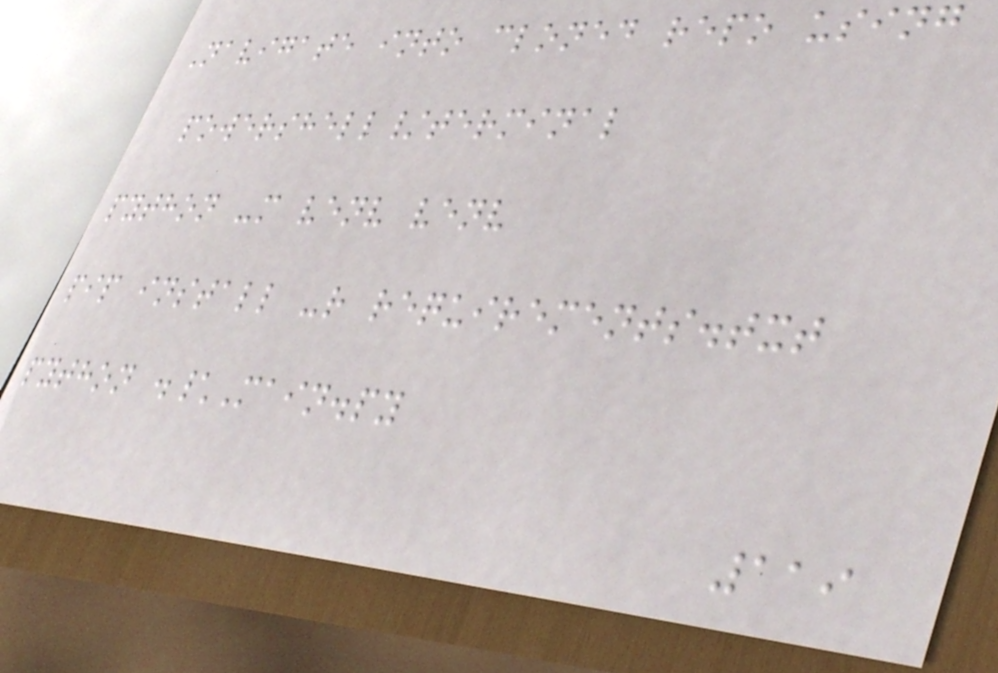Navigate into cloned repo using
powershell/terminal
python -m venv venv
pip install -r requirements.txt
python .\Main.py
119
